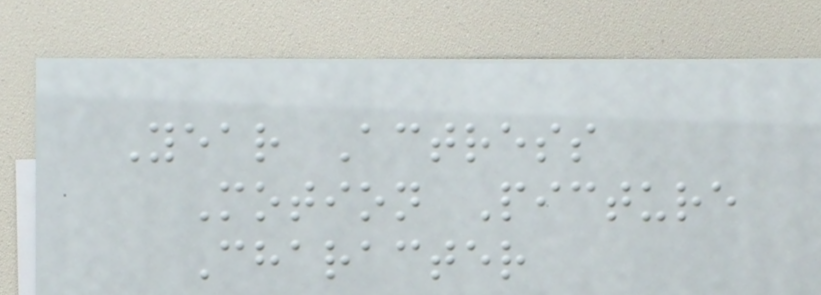Year Actress
Motion Picture
Character
